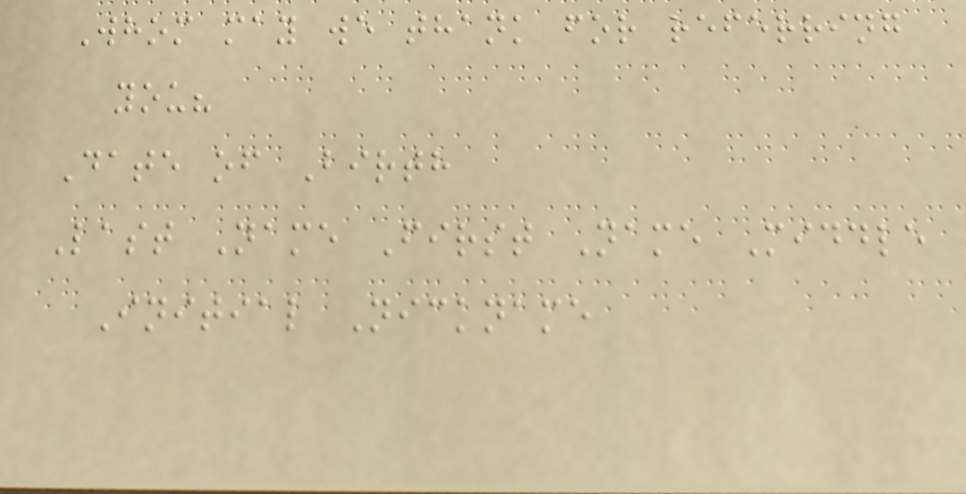Whom may we thank for referring
you?
Date of Birth
Last Name First Name Middle
Initial Nickname
